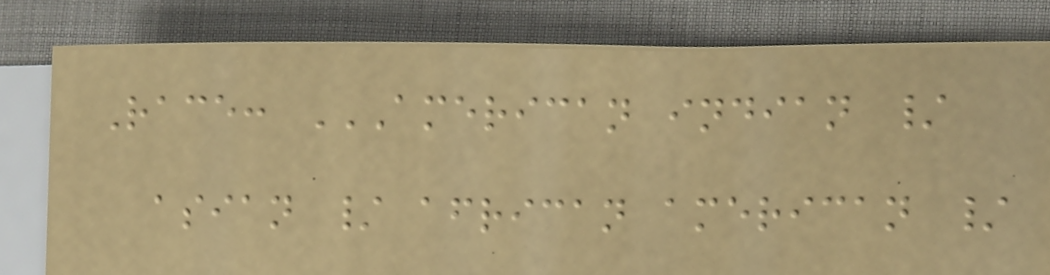Race: AMERICAN INDIAN /
ASIAN / AFRICAN AMERICAN /
